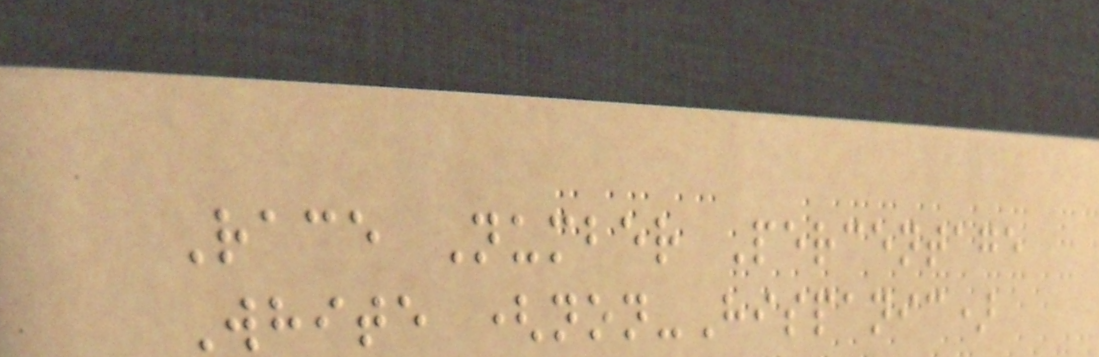Race Number Percentage
White (non-Hispanic)
